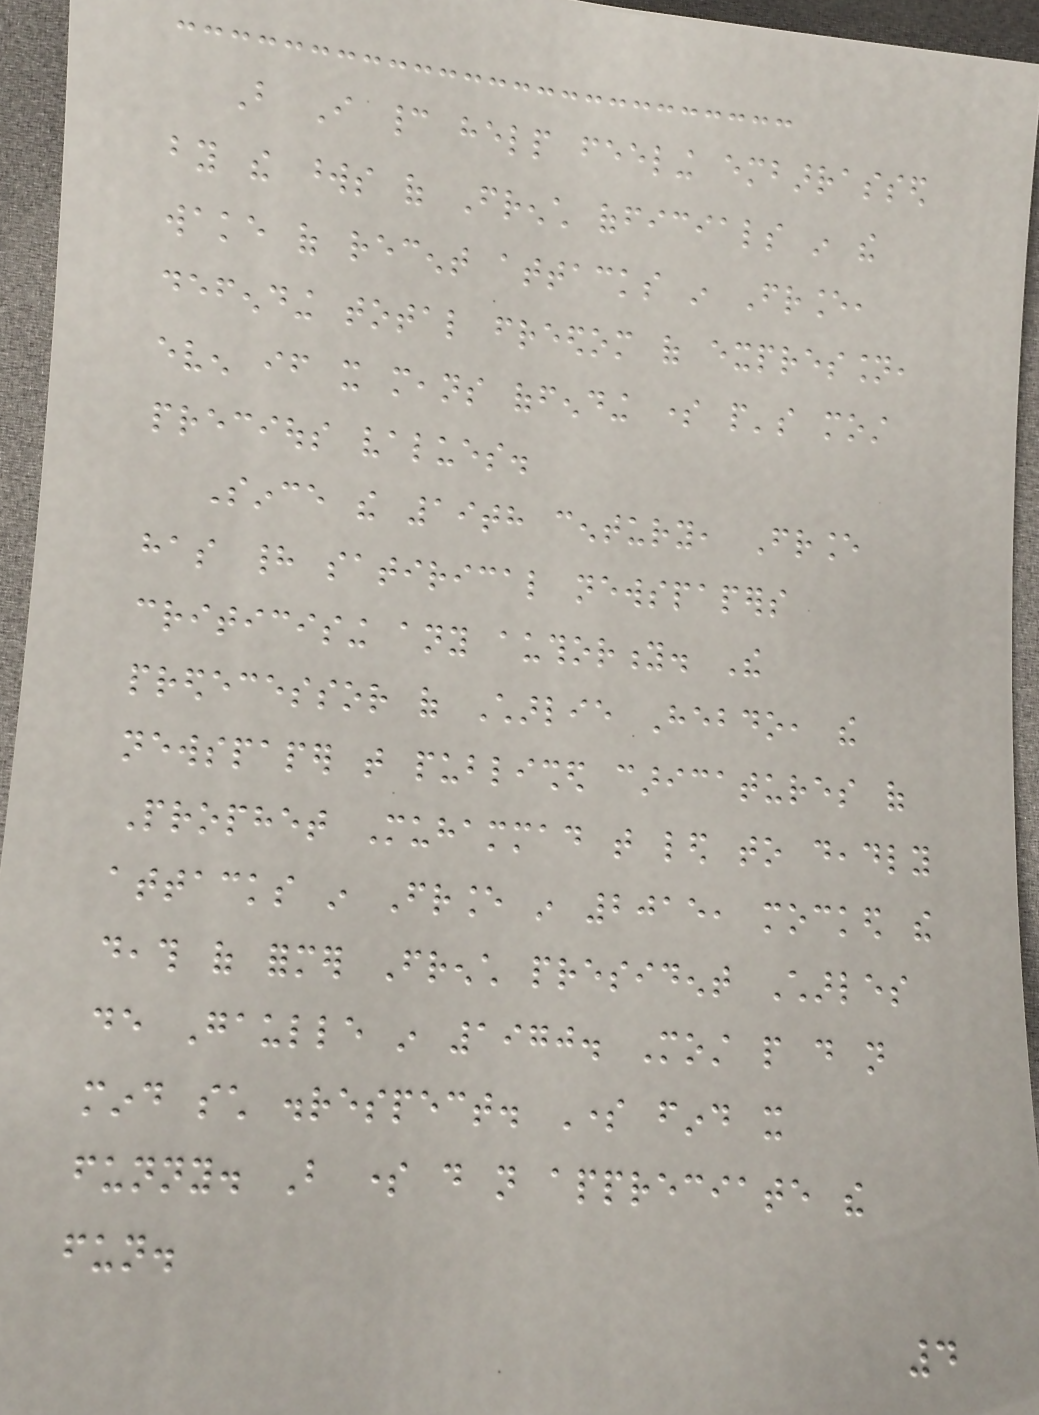But I cannot help feeling embarrassed
by the words of French officials in the
wake of recent attacks in France,
defending total freedom of expression,
even if it means offending some people's most
precious values.
Since the 19th century, France
has had satirical newspapers
criticising any authority. The
predecessor of Charlie Hebdo, the
newspaper that published caricatures of
Prophet Muhammad that led to deadly
attacks in France in 2015, mocked the
death of former French president Charles
de Gaulle in 1970. Most people do not
mind such disrespect. Some find it
funny. But some do not appreciate the
fun.
4
